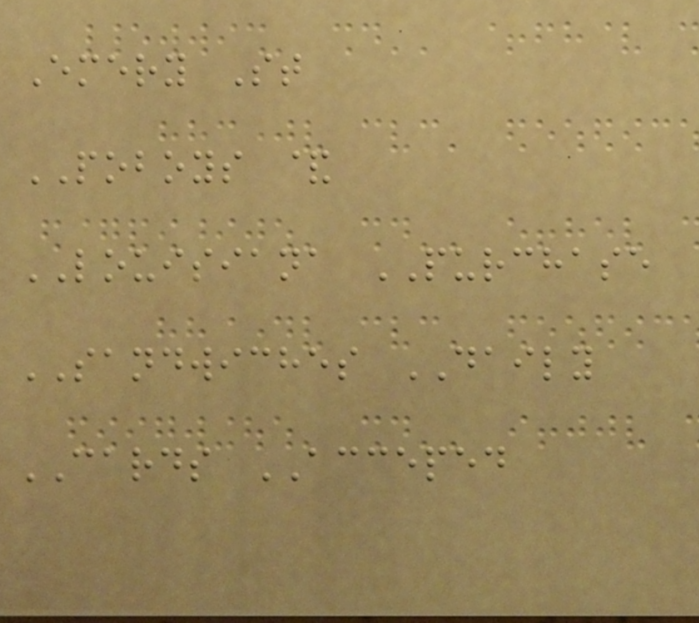Emery St
POBOYS &
LOUISIANA PURCHASE
SANDWICHES DAILY
CARDS ACCEPED
